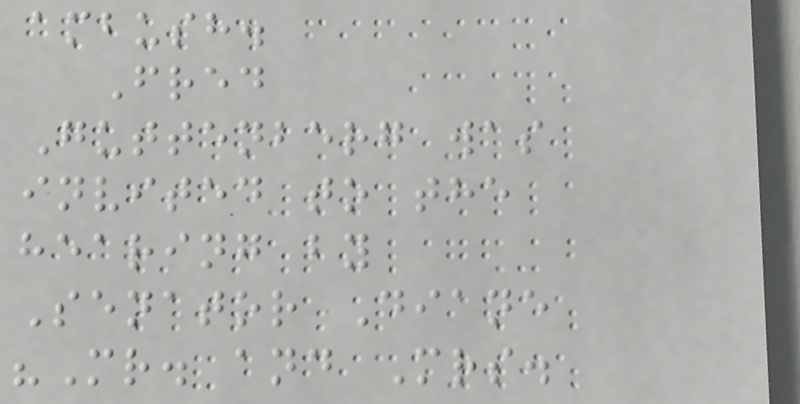ambush.
Fred
Guttenberg was
invited to the
hearing by
Senator Diane
"Mr. and Mrs.
